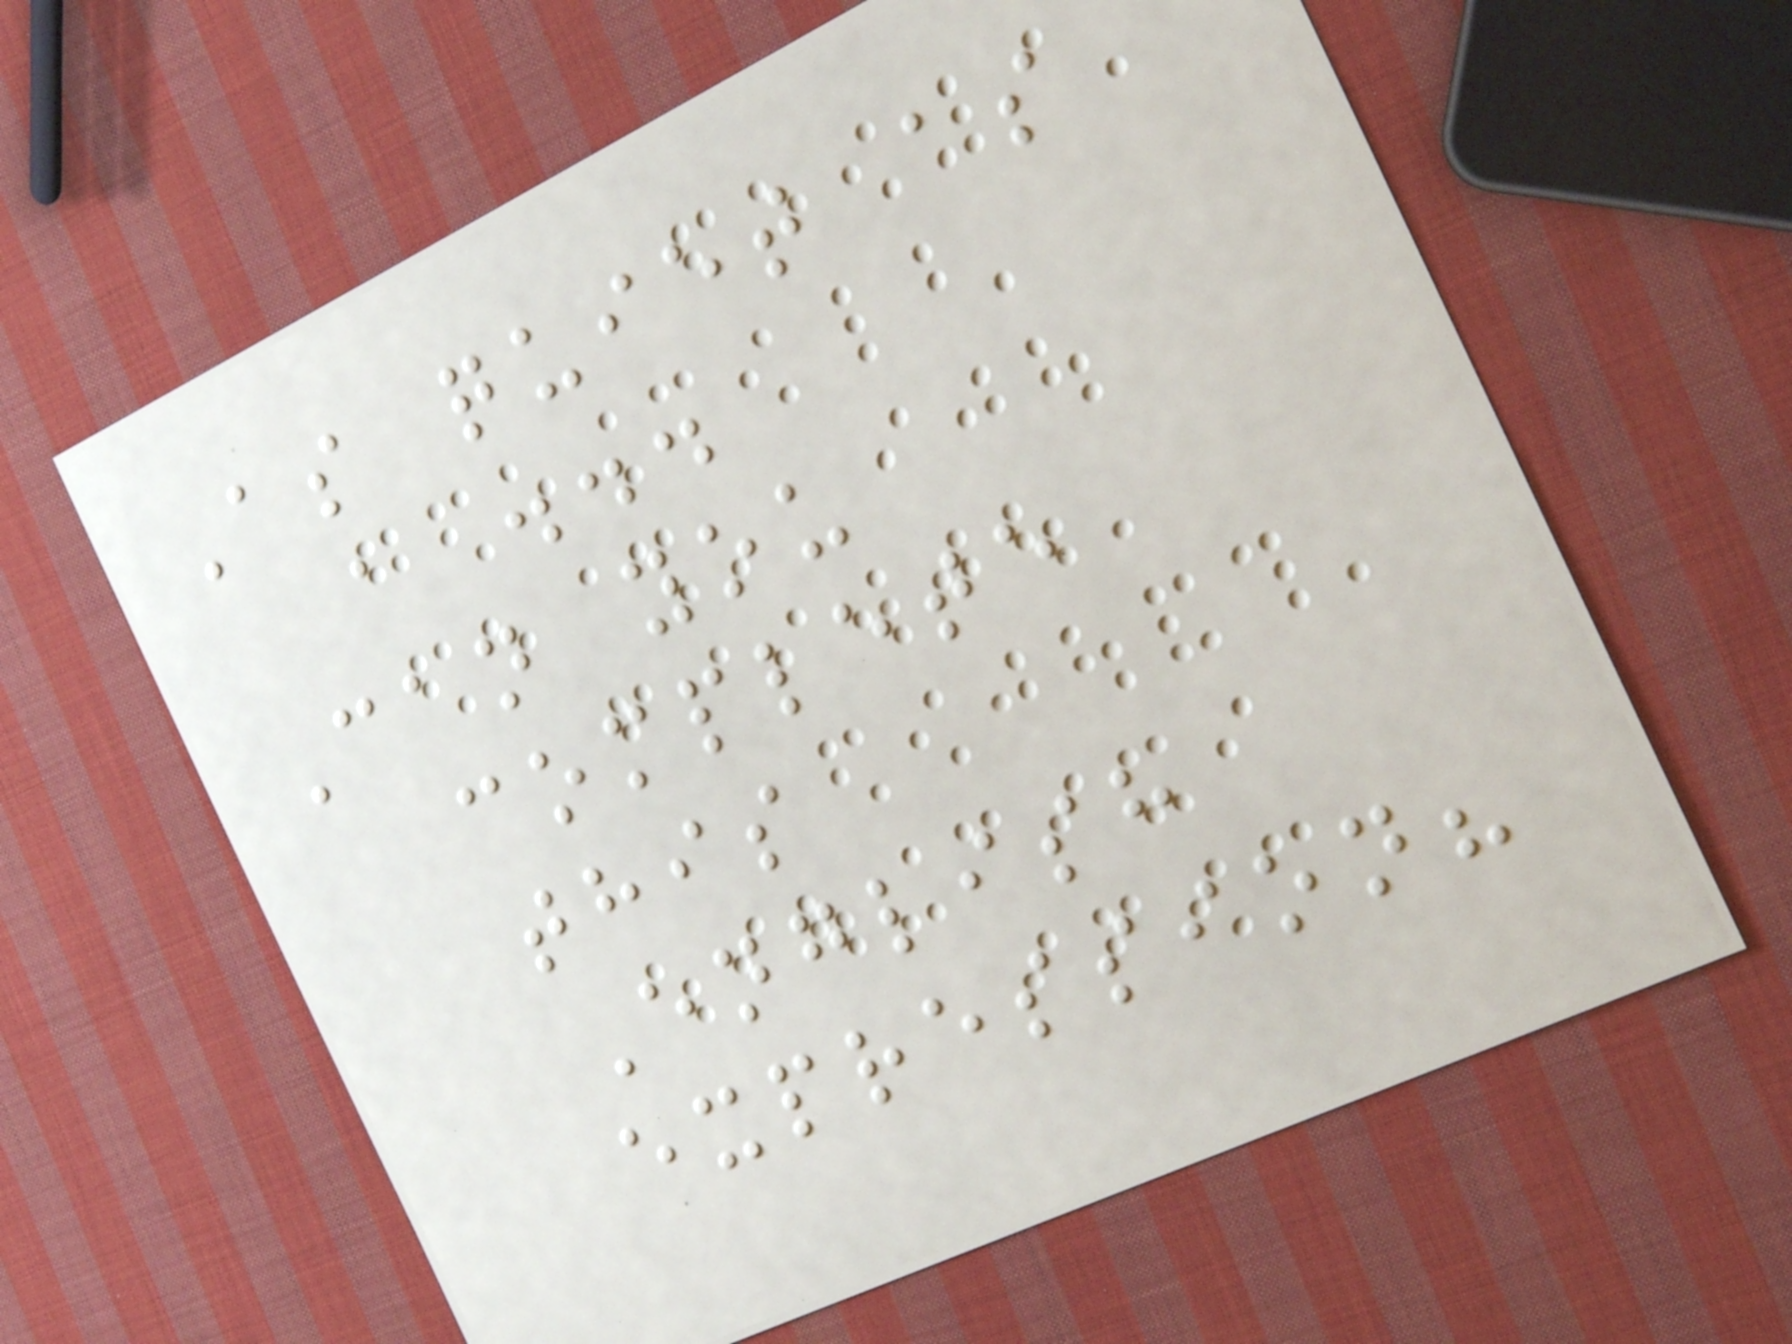As quiet as
a ...
Can you
complete
this
English
expression?
